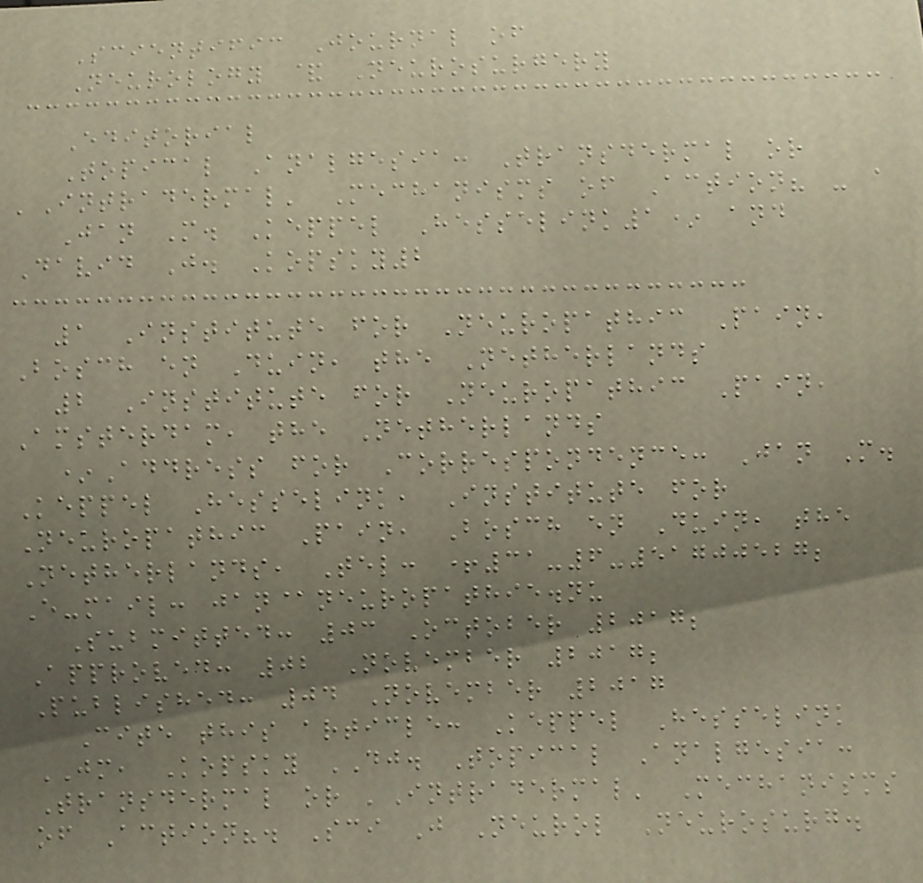Scientific Journal of
Neurology & Neurosurgery
Editorial
Topical Analgesia: Transdermal or
'Intradermal' Mechanisms of Action? - a
Jan M. Keppel Hesselink1* and
David J. Kopsky2
1 Institute for Neuropathic Pain,
Bosch en Duin, the Netherlands
2 Institute for Neuropathic Pain,
Amsterdam, the Netherlands
*Address for Correspondence: Jan M.
Keppel Hesselink, Institute for
Neuropathic Pain, Bosch en Duin, the
Netherlands, Tel: +31-6-51700527;
E-mail: jan@neuropathie.nu
Submitted: 03 October 2017;
Approved: 02 November 2017;
Published: 04 November 2017
Cite this article: Keppel Hesselink
JM, Kopsky DJ. Topical Analgesia:
Transdermal or 'Intradermal' Mechanisms
of Action?. Sci J Neurol Neurosurg.
